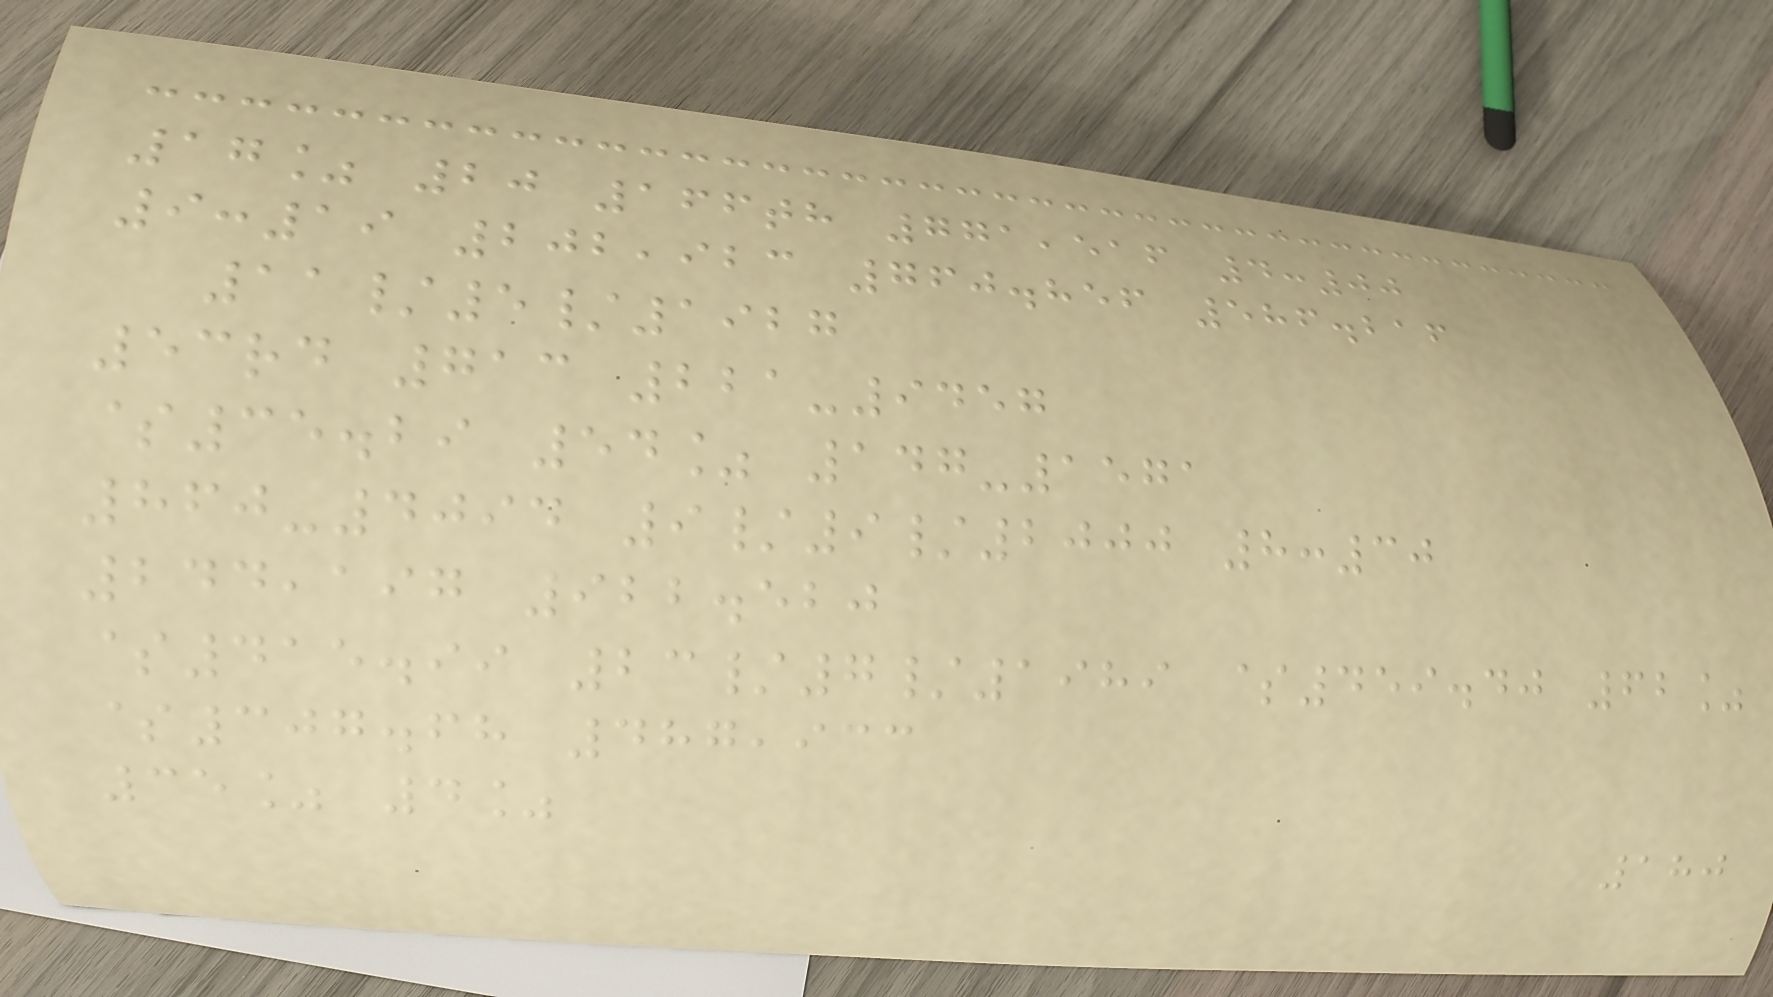17% 20 166th 771,516 4:00
9:19 202,923 760.856 586.216
11/5/1927
53rd 713 221-9457
$35.29 54% 147-1571
860-4094 9/9/2000 8:30
244,197 922.520
$415.99 23/7/1989 $459.40 62%
$307.68 487,933
35% 4%
180
